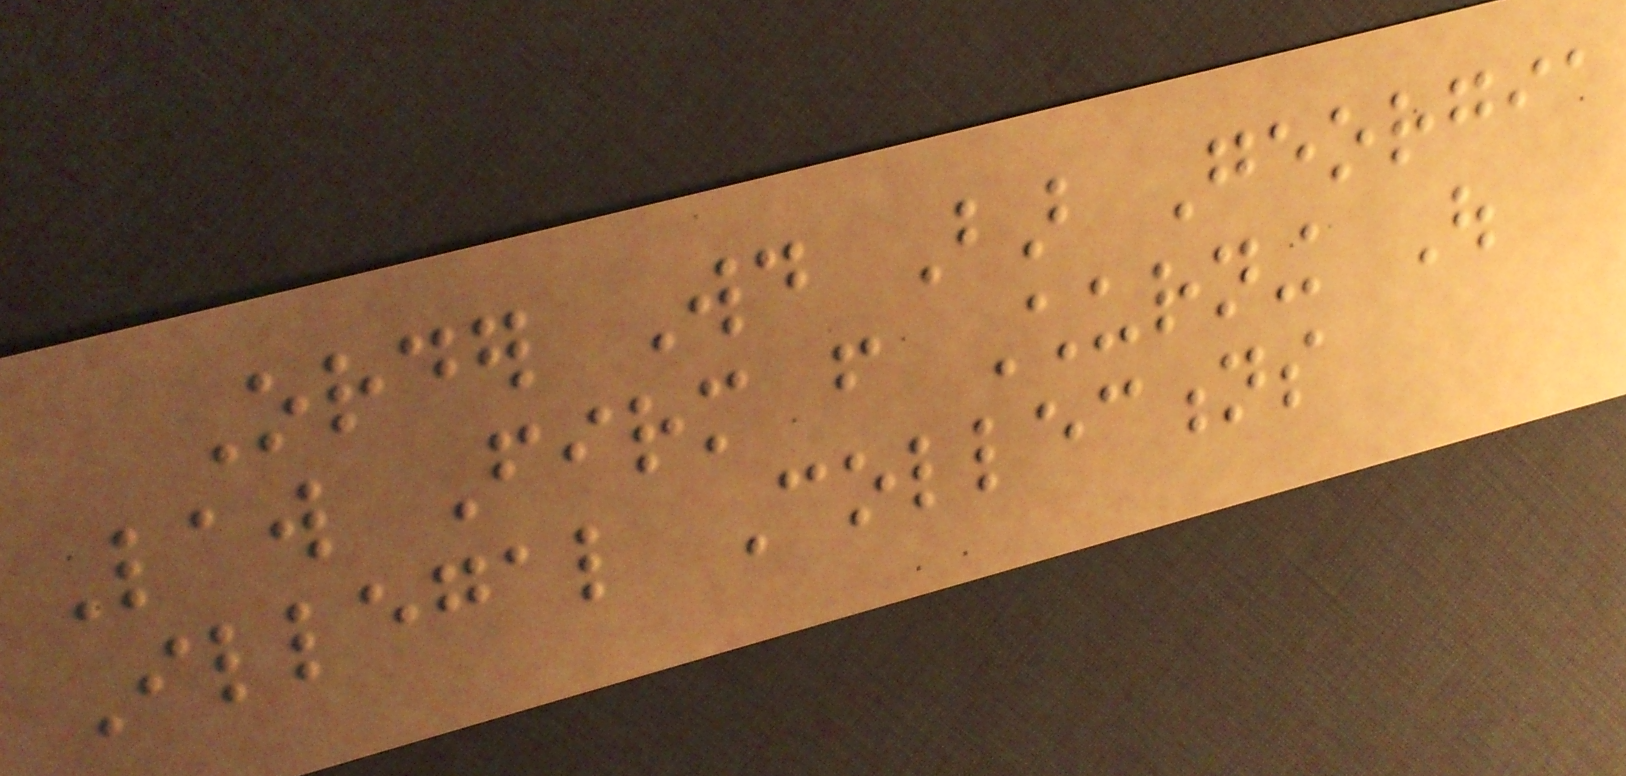Order Would Bar Georgia
Law Firm from Churning Out
Illegal Collections
